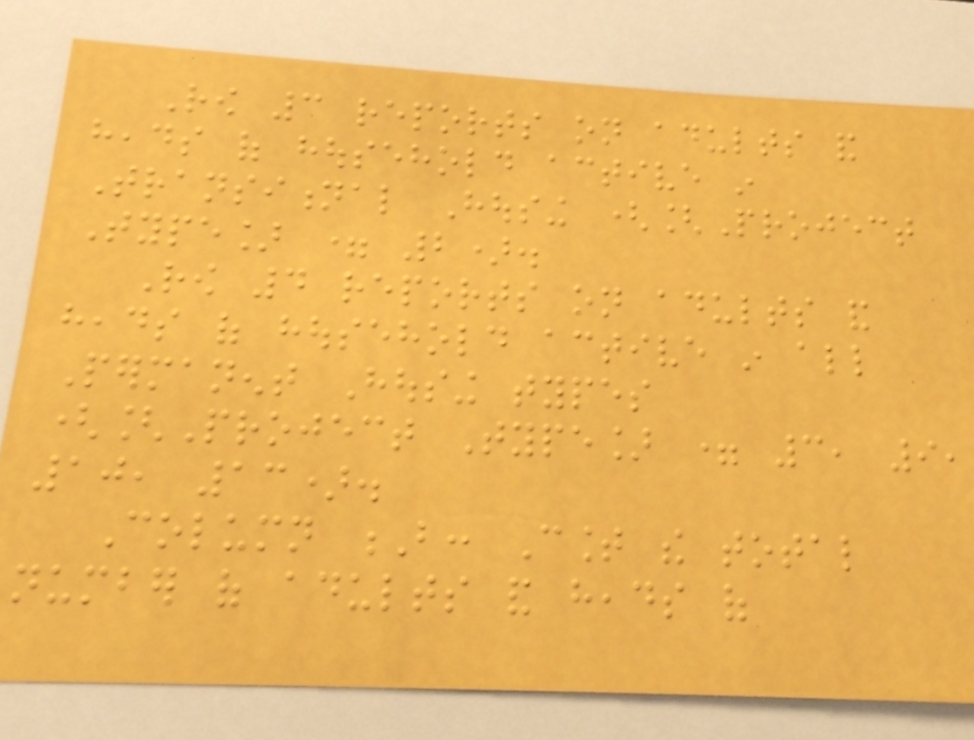Row 3 reports on adults and
heads of household active in
Transitional Housing ([Project
Type] = 2).
Row 4 reports on adults and
heads of household active in all
Permanent Housing types
([Project Type] = 3, 9,
10, 13).
Column B: Count the total
number of adults and heads of
